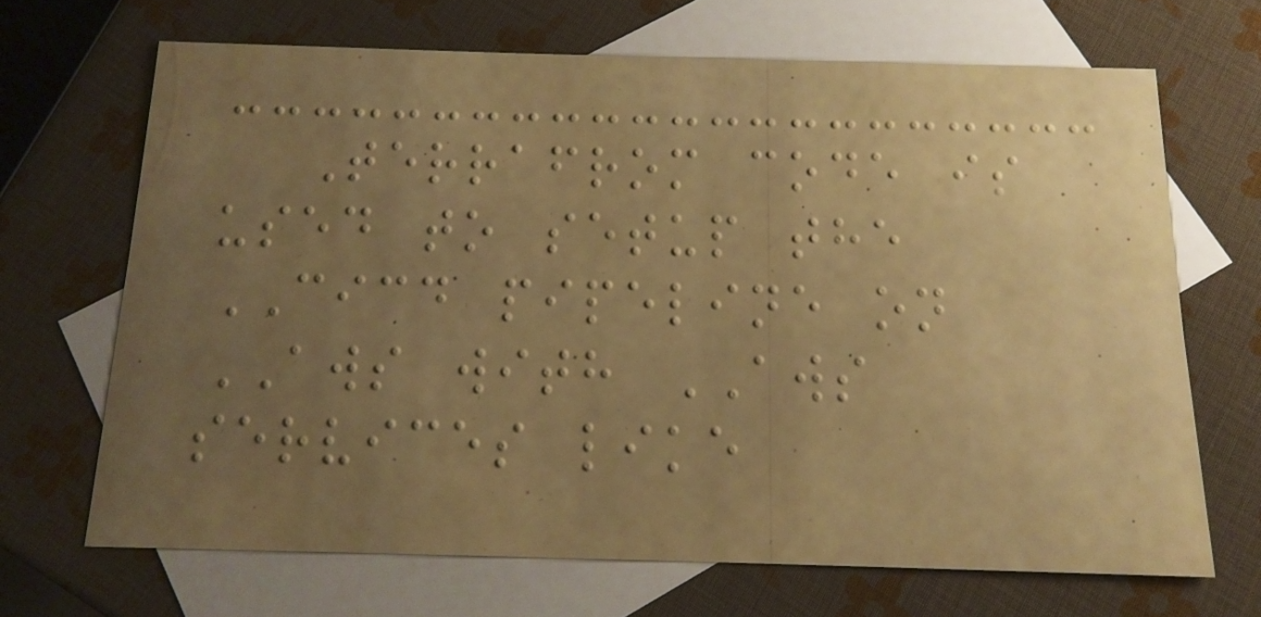Terrafrom code is
used to setup the
CICD pipeline on
AWS with AWS
services like
